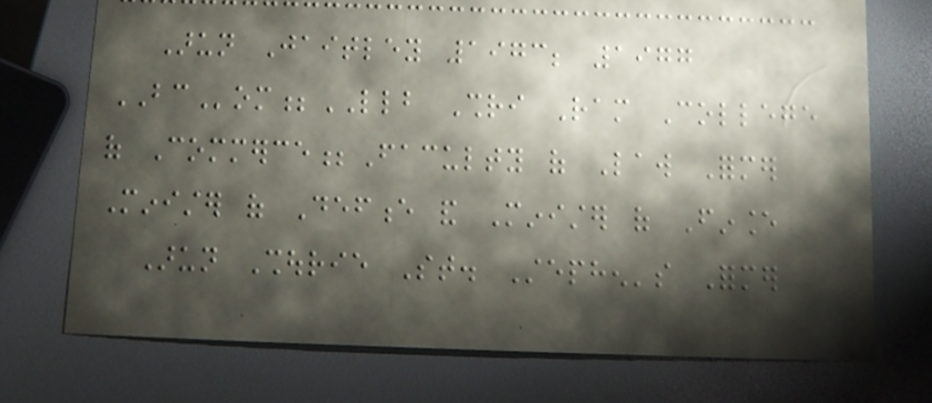Arun Jaitley 1973; 1977
BCom;LLB Shri Ram College
of Commerce;Faculty of Law Former
Minister of Defence and Minister of Finance
Arun Shourie St. Stephen's Former
